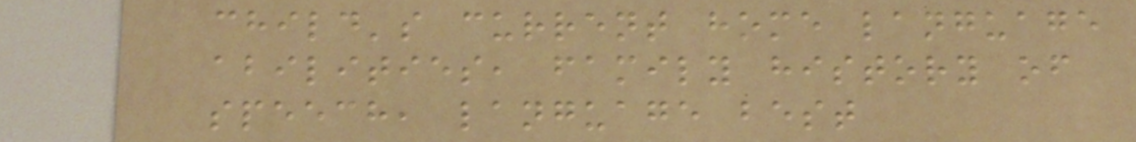child's current home language
abilities, family history of
speech, language best
